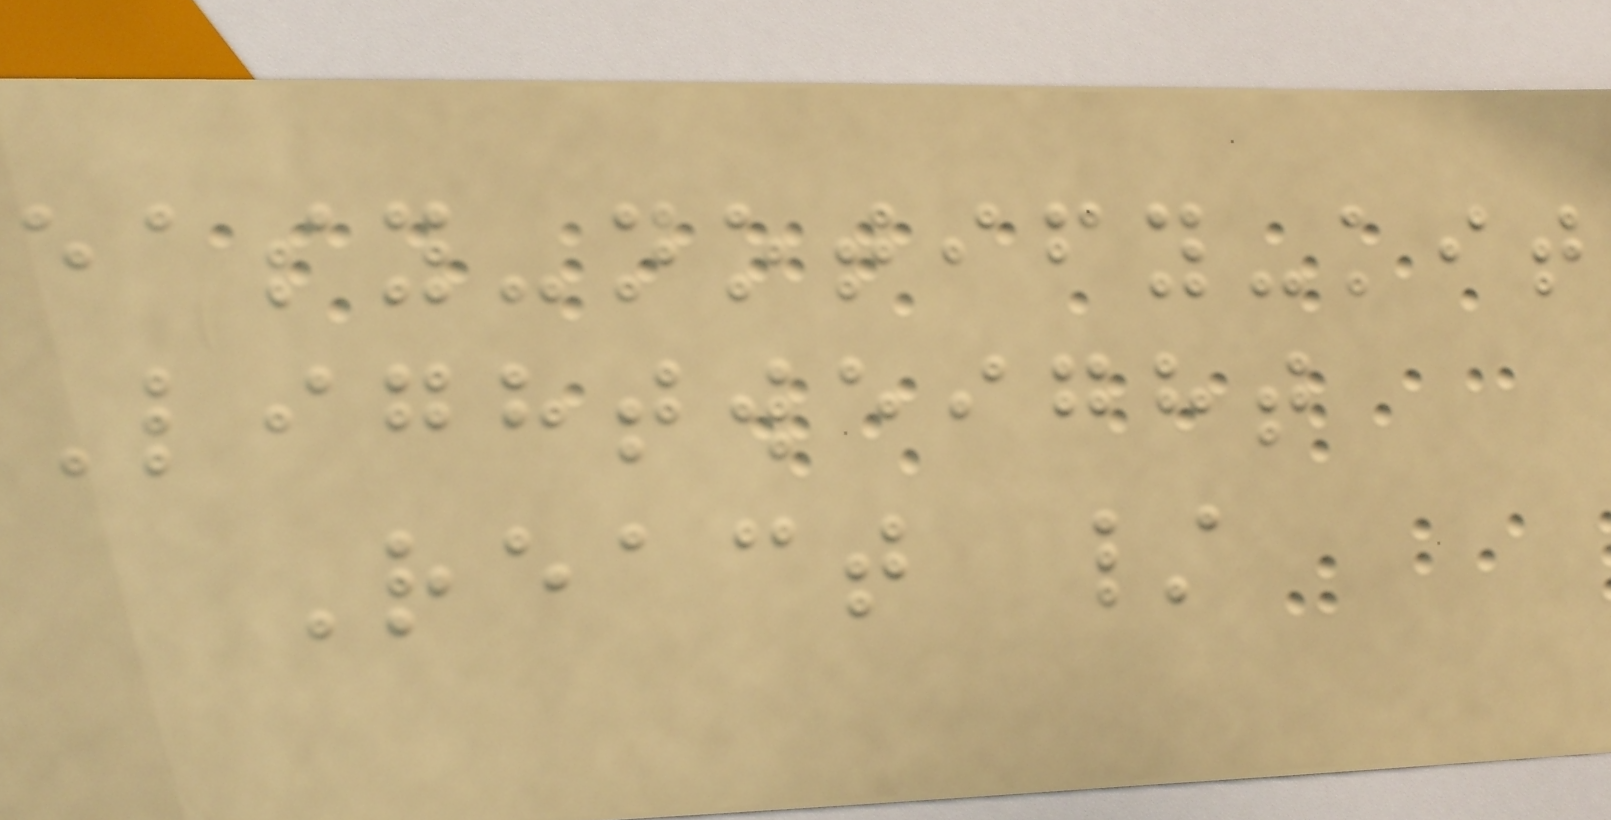easy-notify-kit
Lightweight
React /
